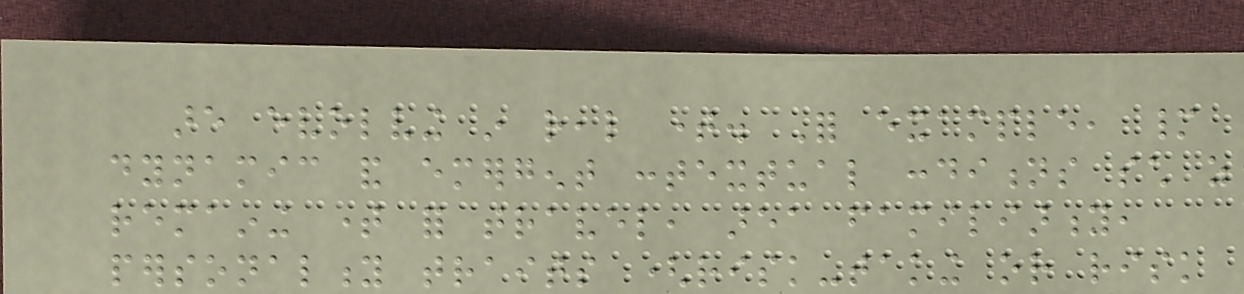are evolving in real time. For example, many
dynamic and emergent contextual conditions such as
remaining time for travel, area familiarity,
personality traits (risk-taking or risk
